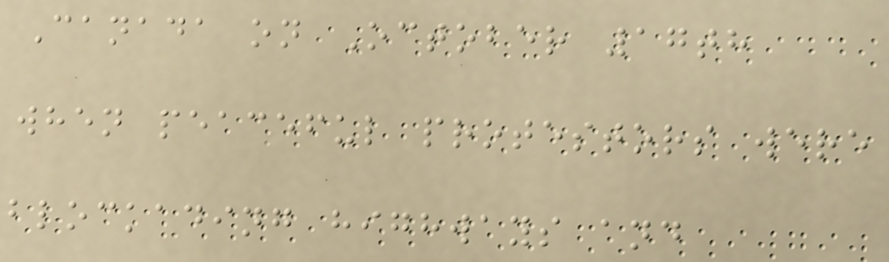Canada on October 17th
when peaceful protestors were
blockading highways and
